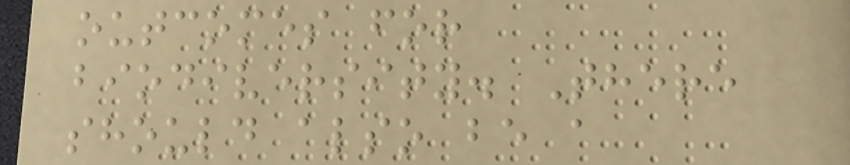outcomes for
biodiversity. There
should also be a
